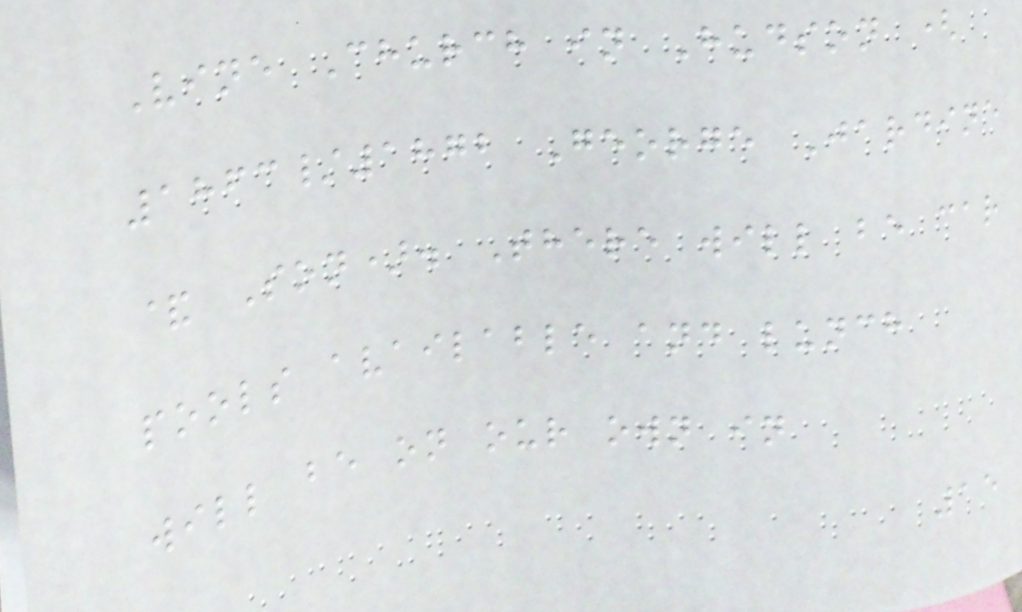Vine Church in Hudson (
1863/1872 George Jardine
& Son). There will be car
pools available and lunch
will be on our own in
15
